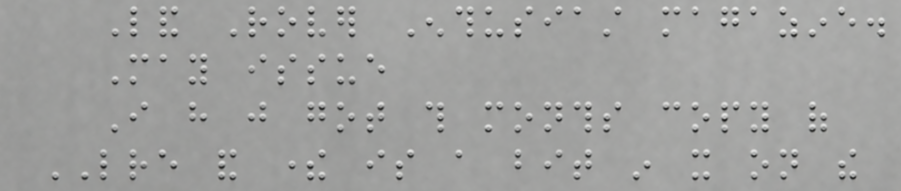Land Rover Enthusiast magazine.
May issue
I have just got this months copy of
LRE and there is a bit in it on the
